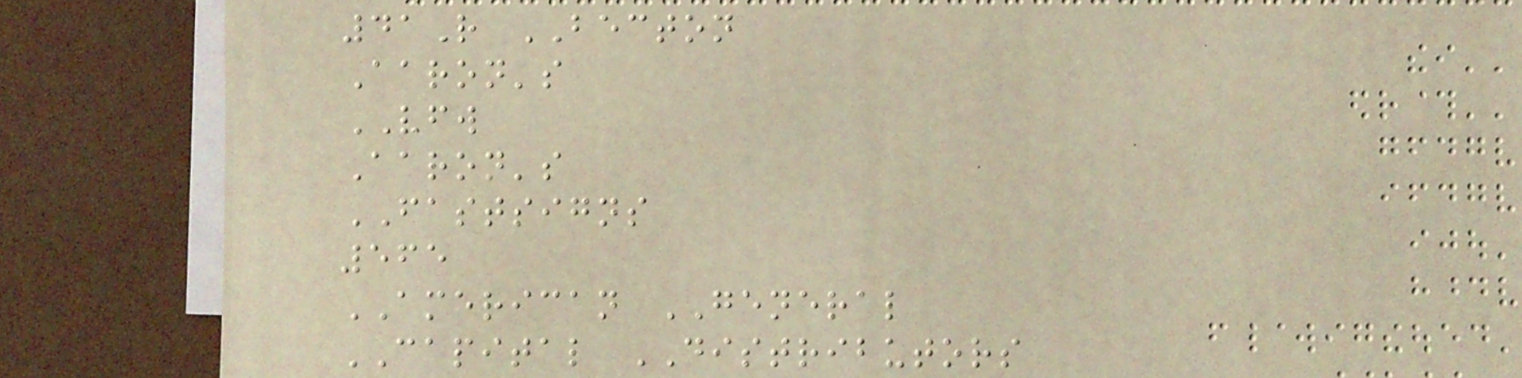41R BECTON
Aaron's
VFW
Aaron's
FASTSIGNS
565
AMERICAN GENERAL
CAPITAL DISTRIBUTORS
